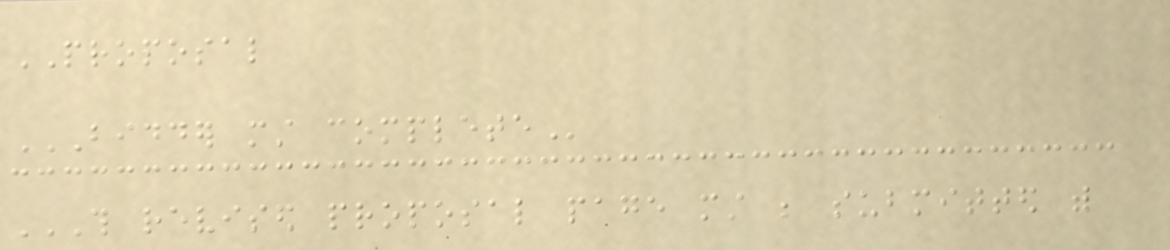PROPOSAL
BIDDER MUST COMPLETE
THIS REVISED PROPOSAL PAGE MUST BE SUBMITTED WITH
